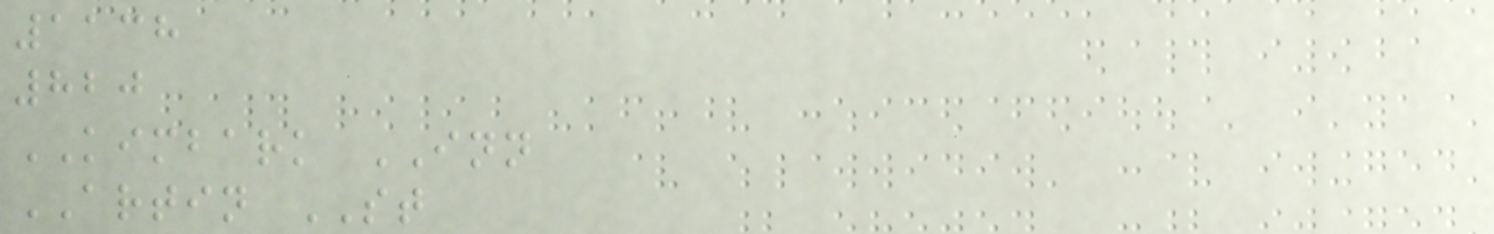1138
820
KIMBARK INN
ARTIN ST
